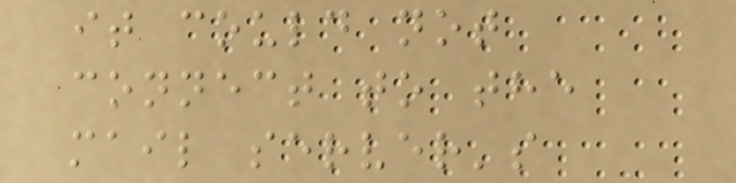it could not
connect to the
mail server's
